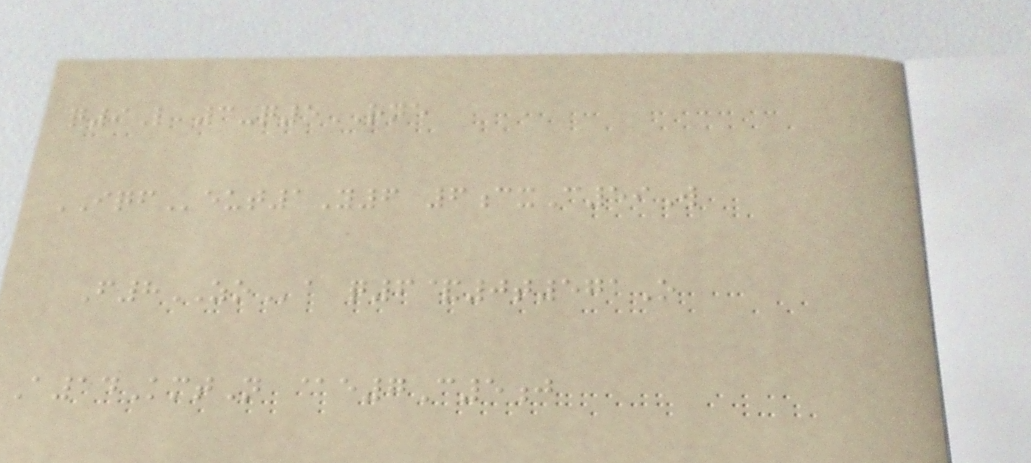q9L 3-q5RNE
IQFeut1Y6 6cxC59W
F8ZOa q6&0t571O
A14KmtN @e7C5j
